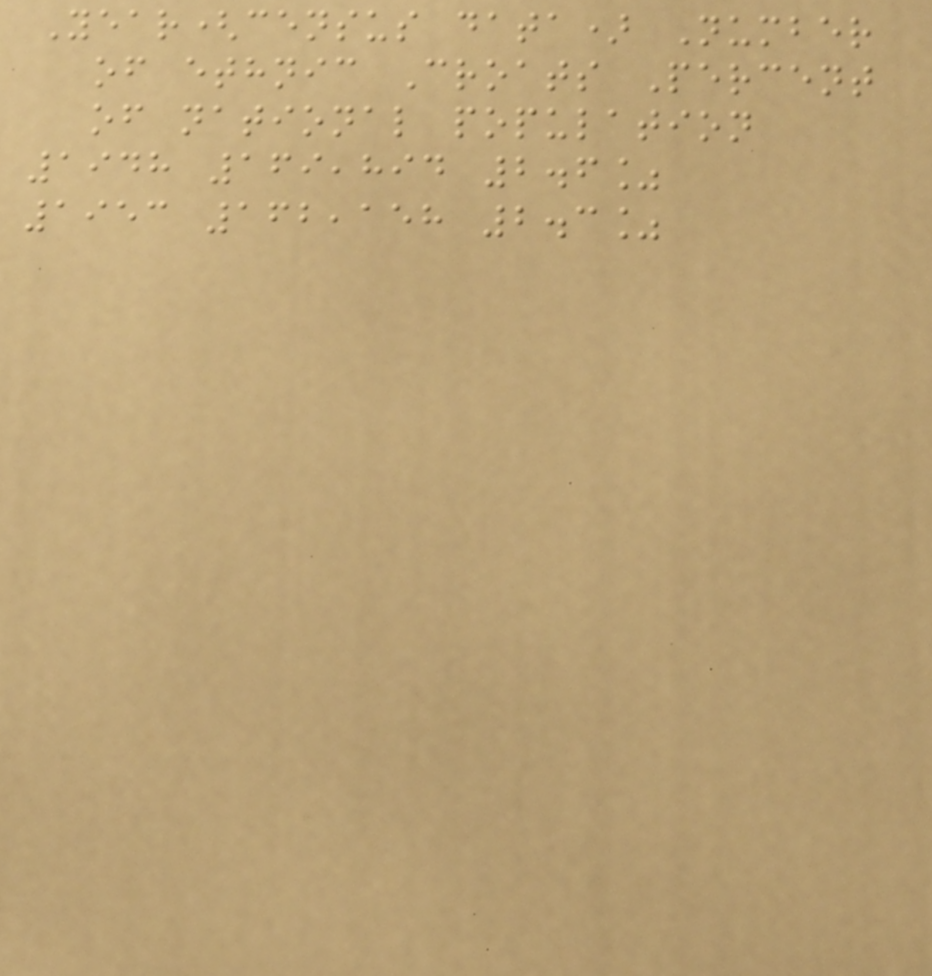Year(census data) Number
of ethnic Croats Percent
of national population
1948 169,894 2.6%
1953 162,158 2.3%
